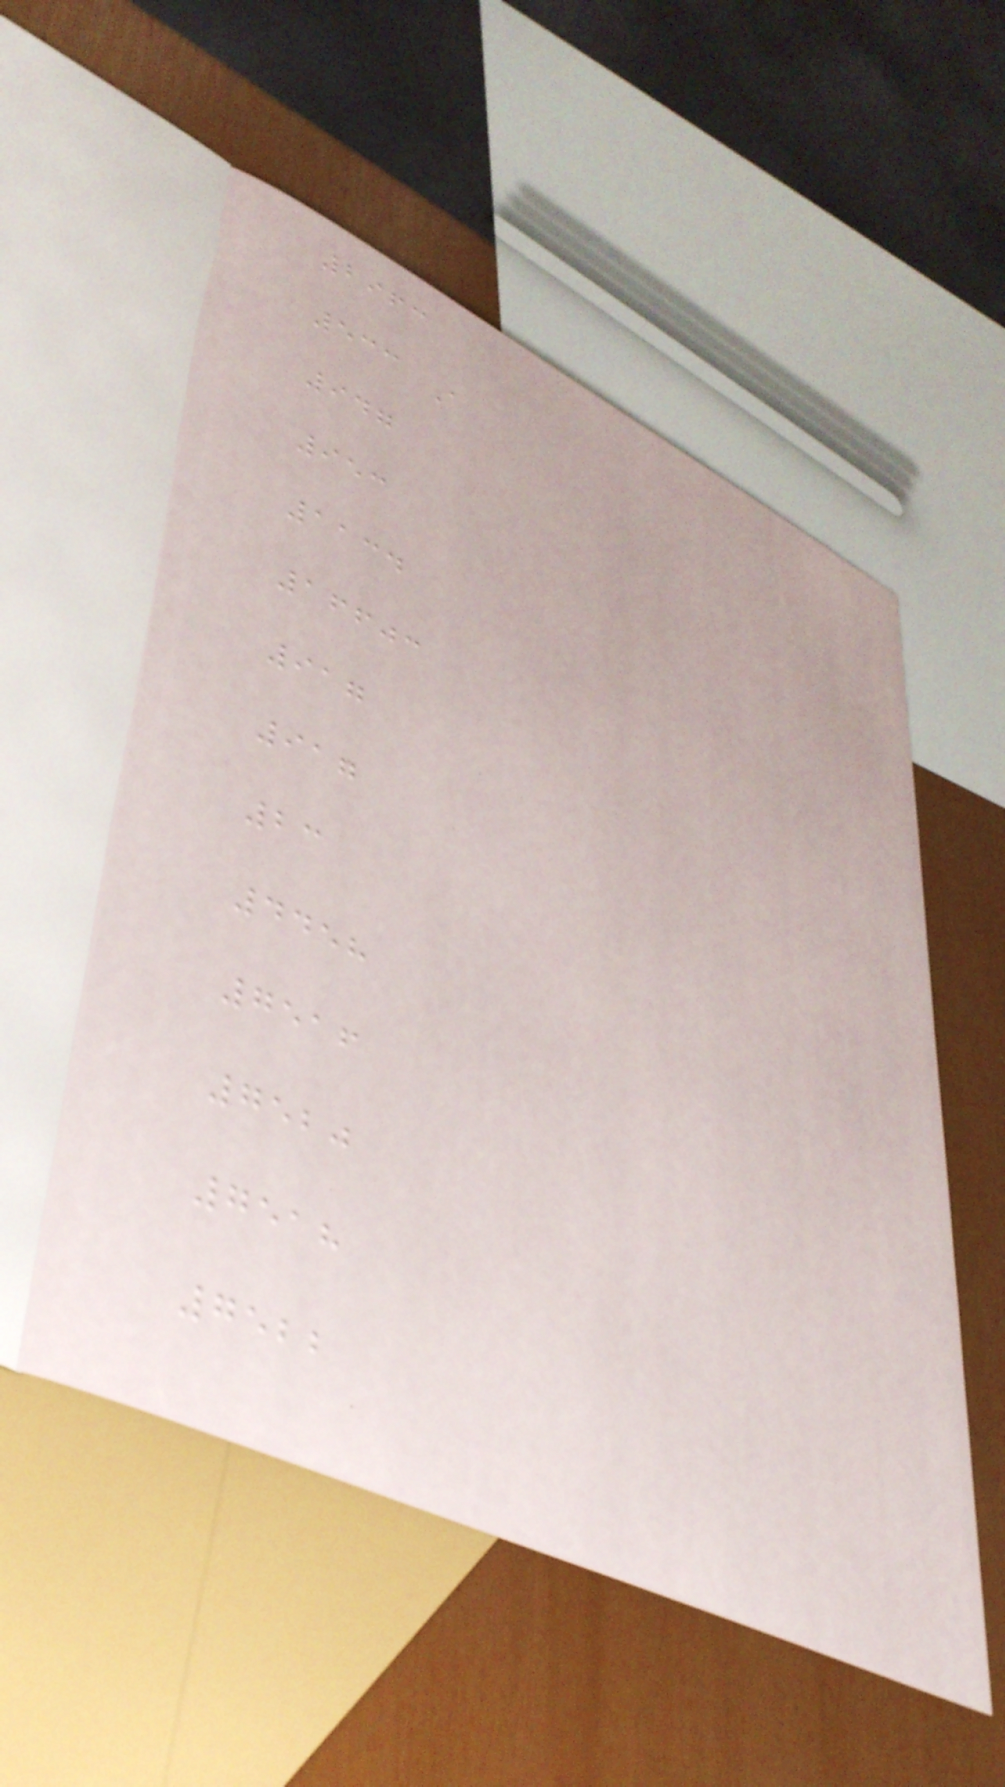2963
533 A
947
953
1134
16603
917
917
23
4458
7516
7520
7518
7522
